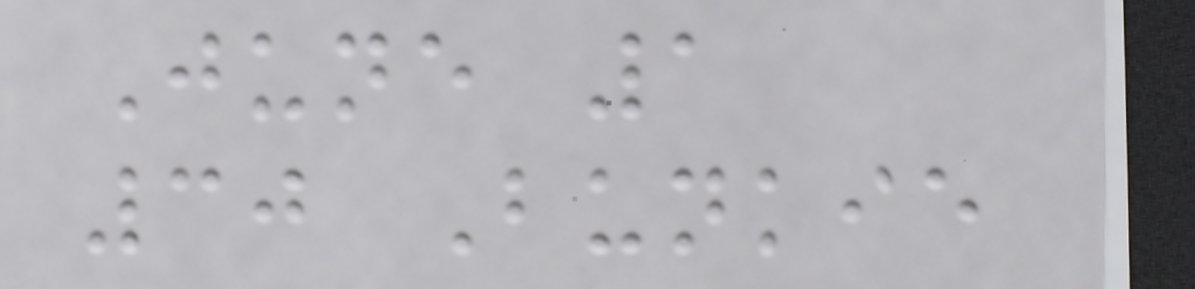June 1
30 Bunkie
